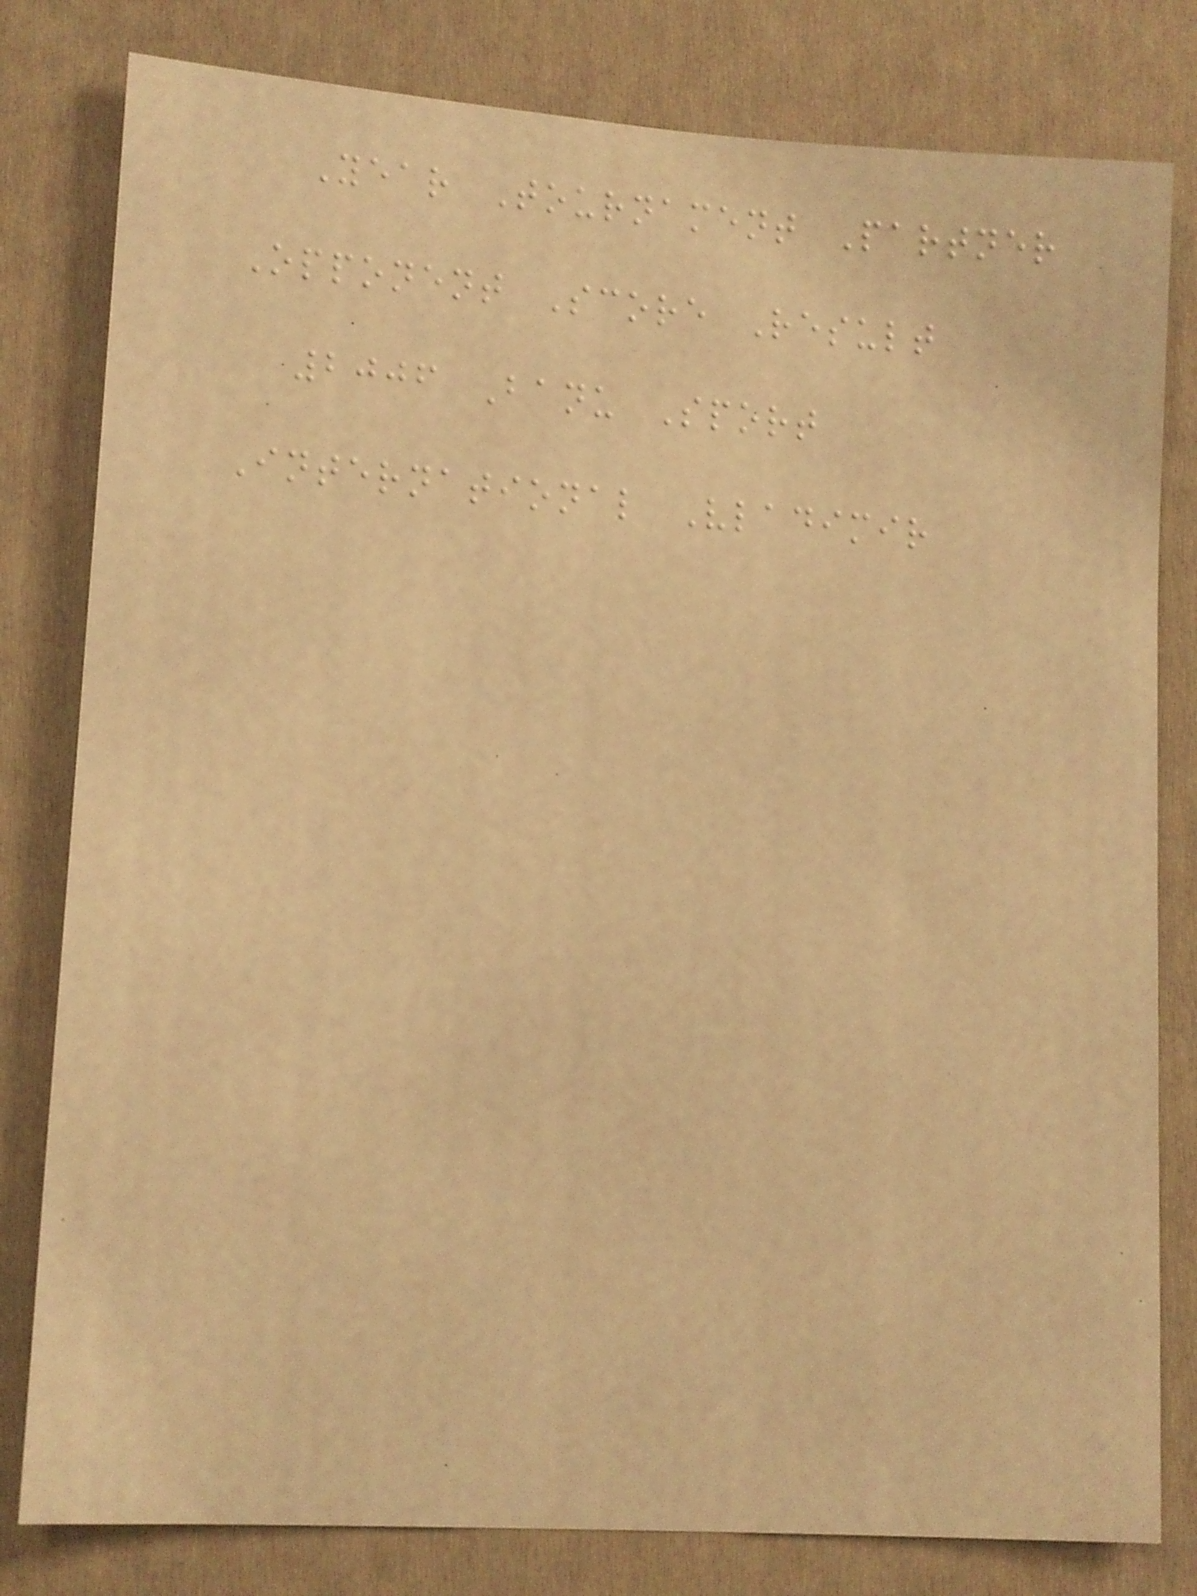Year Tournament Partner
Opponent Score Result
2006 Banu Sport
International Vladimir
